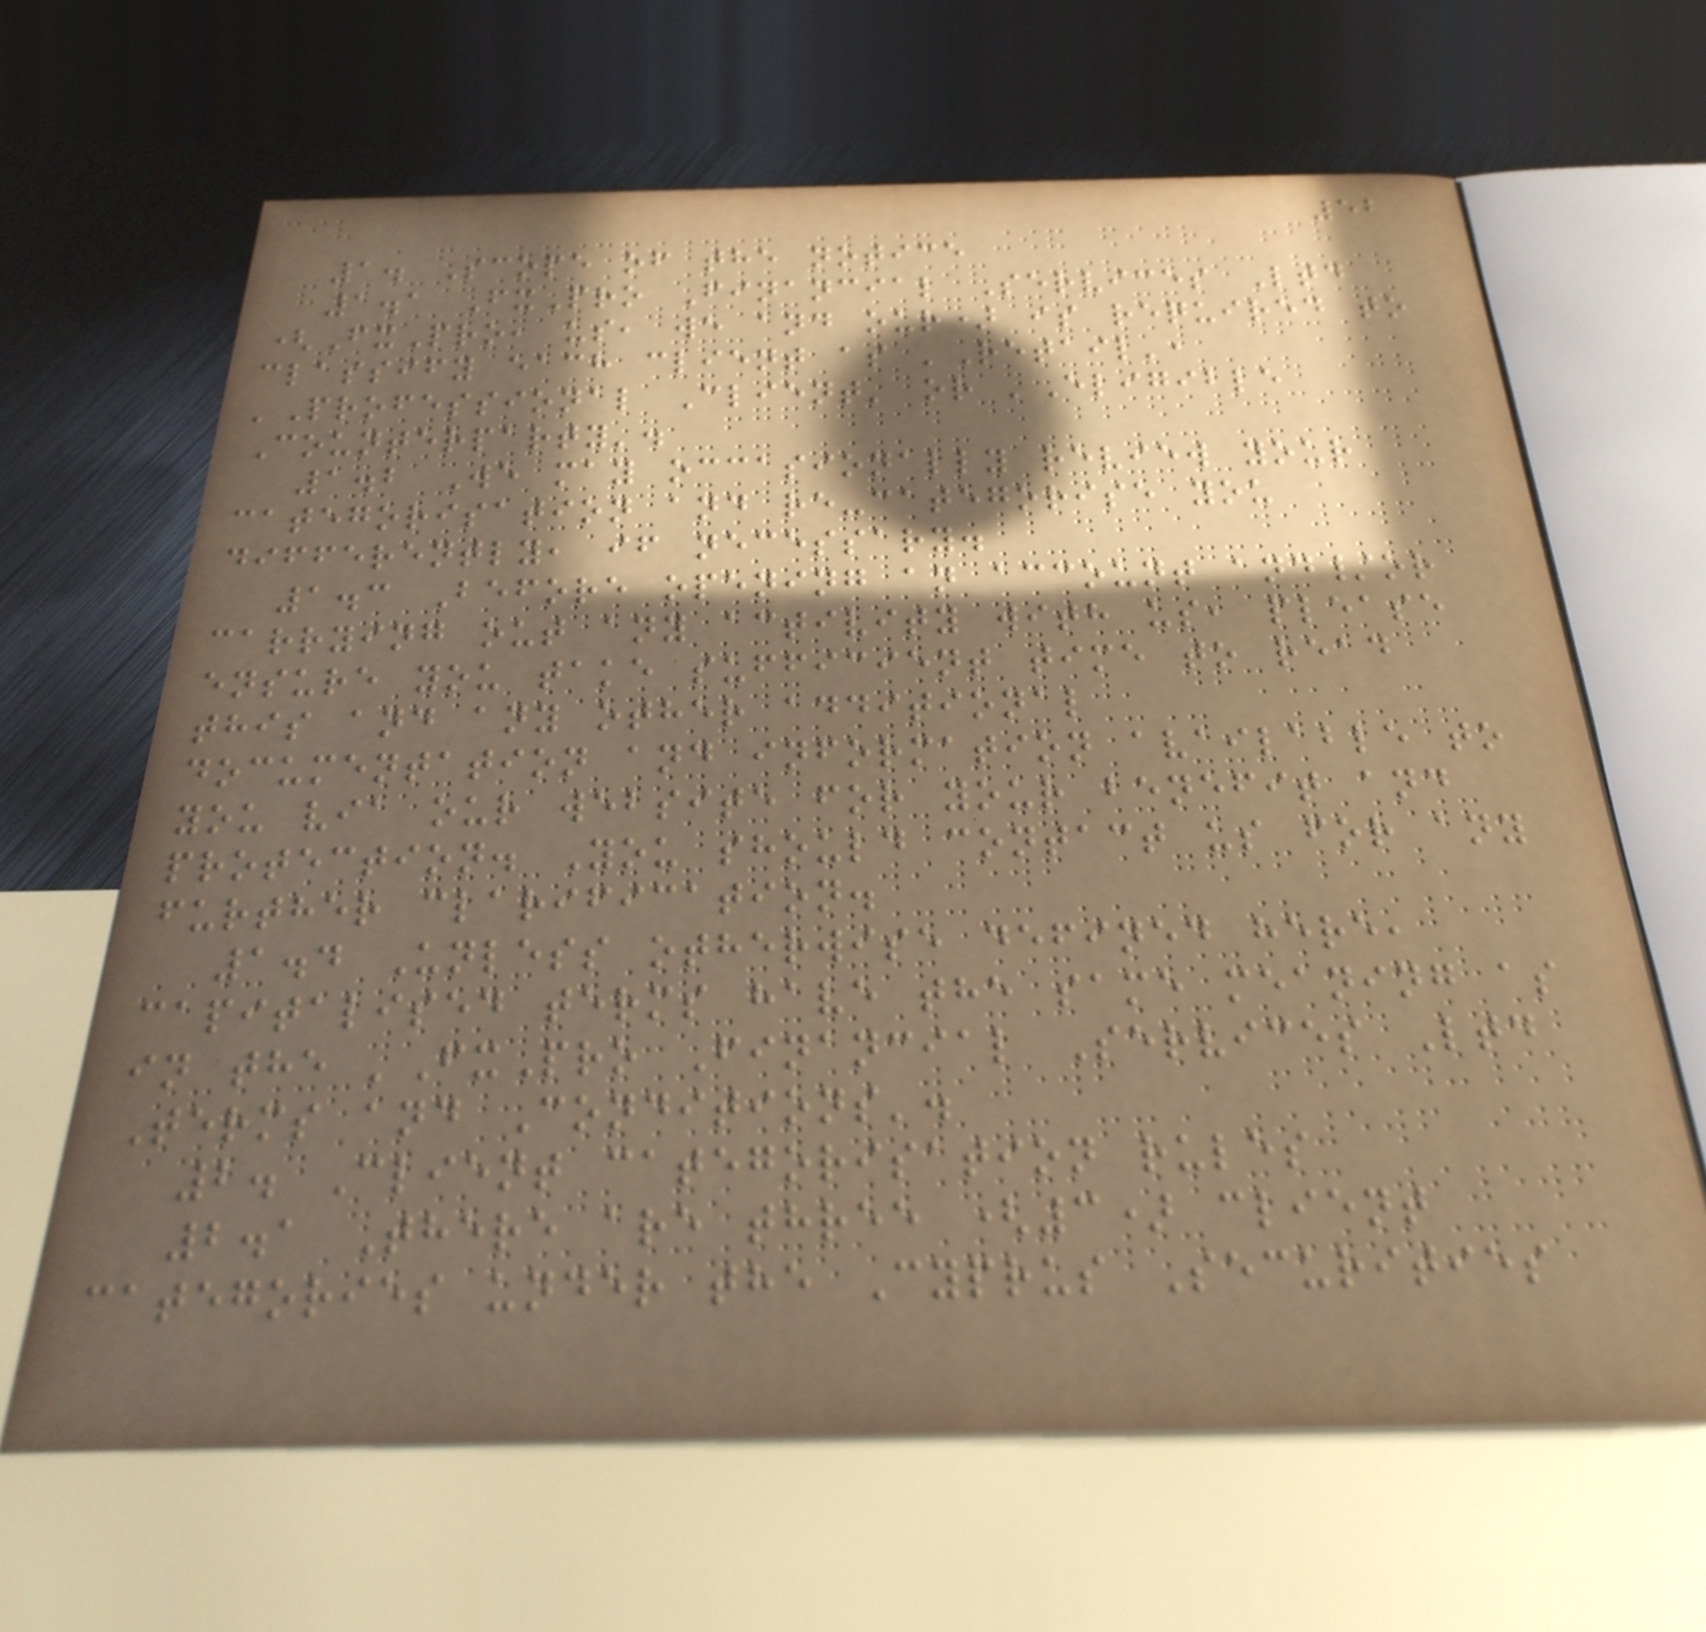52
1. Scope of the notice
1.1 FxPro Financial Services Ltd
(FxPro, us, we and our) is required to
classify each client as 'Retail',
'Professional Client' or 'Eligible
Counterparty'.
1.2 We may occasionally review your
categorisation and re-categorise you
differently, if necessary.
1.3 Before opening an account and/or
carrying out any activity with us, please
ensure you take sufficient time to read
this and any other additional
documentation and information available to
you via our website for your benefit and
protection. You should contact us for any
further clarification.
1.4 Unless otherwise defined here,
capitalised terms have the same meaning as
in the 'FxPro Financial Services Ltd
Terms and Conditions'.
2. Client categorisation rules
2.1 There are three (3) client
categories under the Cyprus Securities
